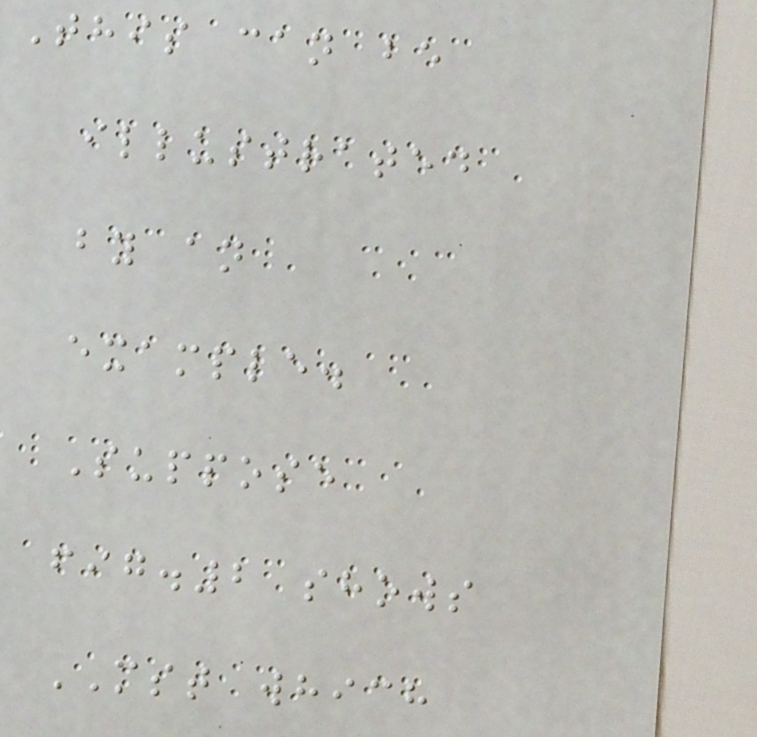This can be
illustrated
by an
example.
Suppose
fig.2 shows
MST which
